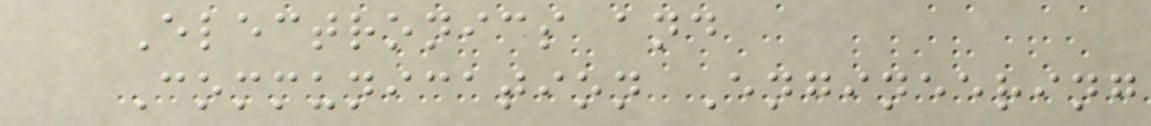Electronics and
Communication Engineering
